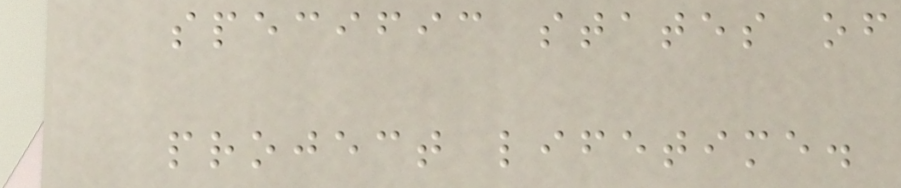specific states of
project lifetime.
